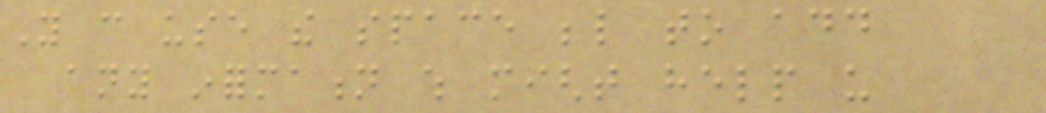You can use the space below to add
any information which might help us
